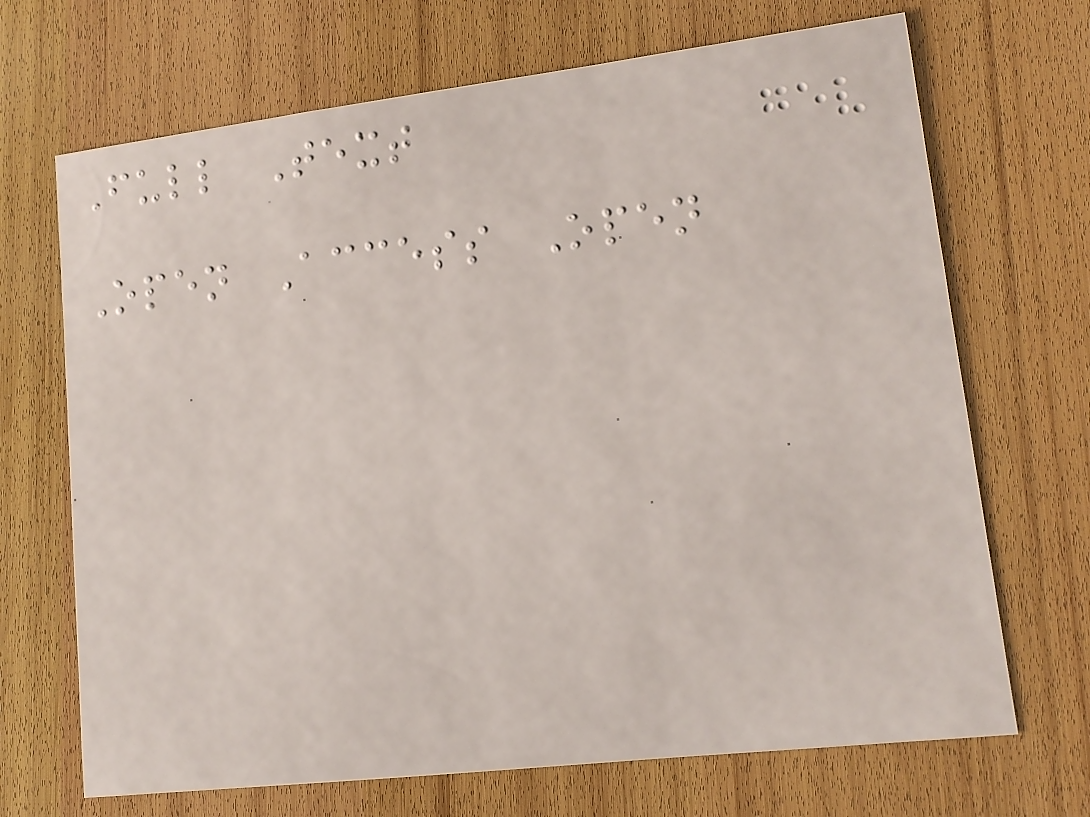Full Text
Open Access Open
